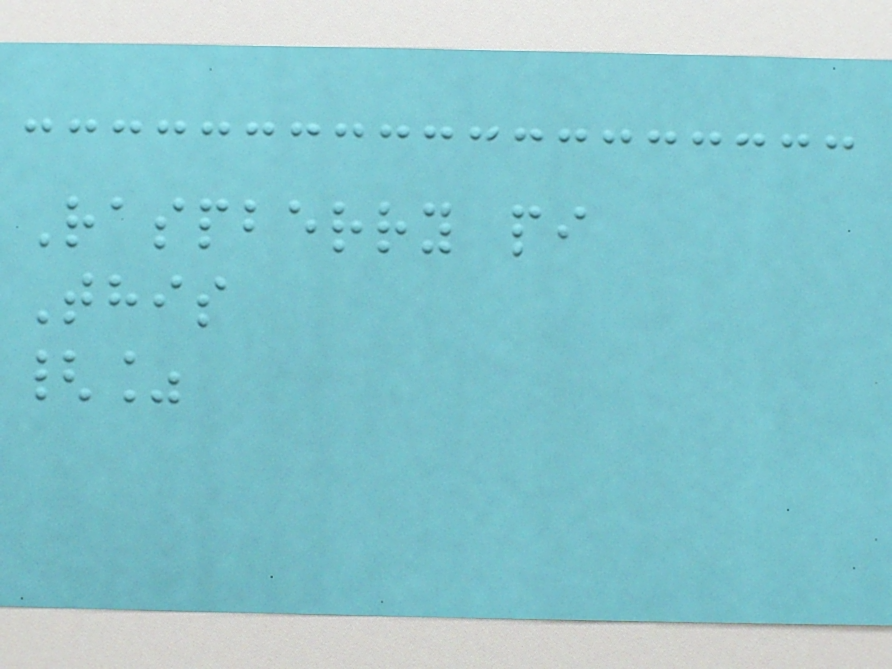Raspberry pi
This
{%
